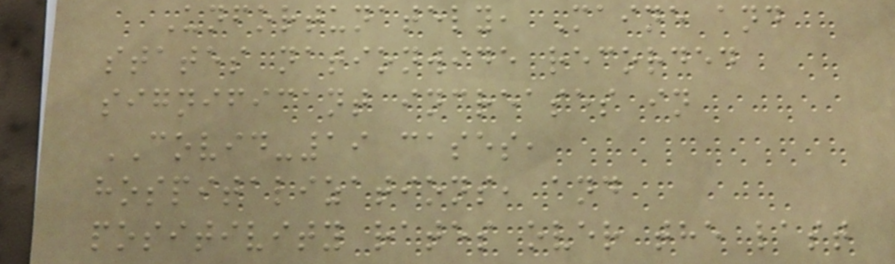Unfortunately, Maine and
states nationwide recorded
significant increases in
COVID-19 cases,
hospitalizations, and
positivity rates over the last
